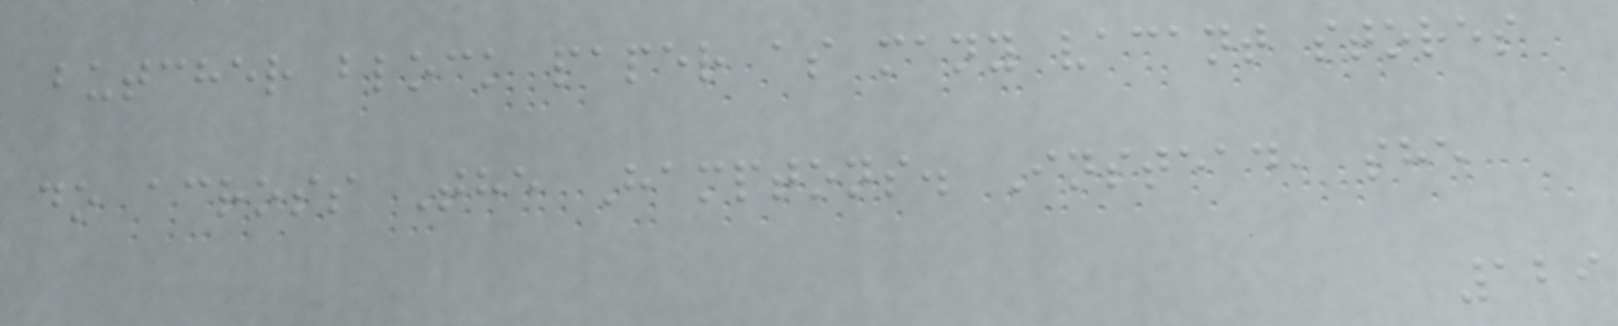butcher block paper as many vacant stores
do across The Hamptons. Instead, she
129
